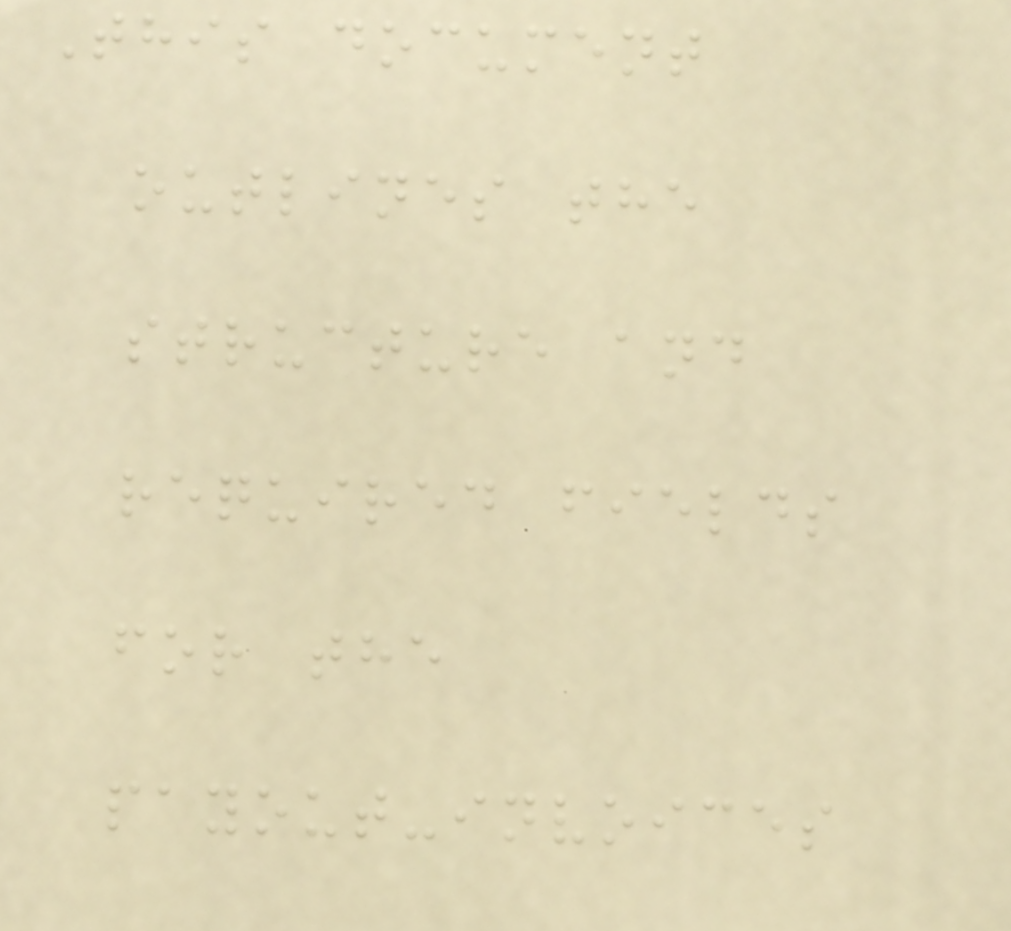This document
outlines the
structure and
required fields
for the
payout-invoices
